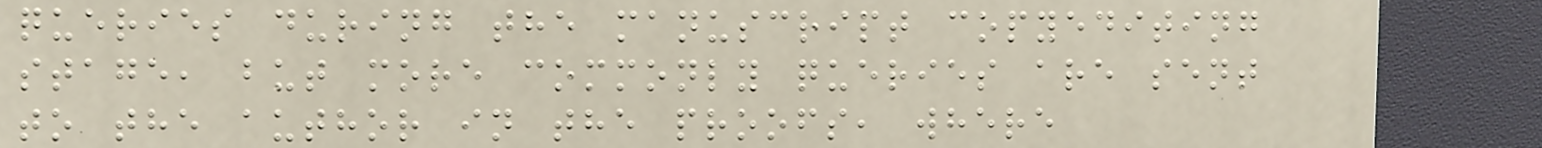queries during the manuscript copyediting
stage, but more commonly queries are sent
to the author in the proofs, where
